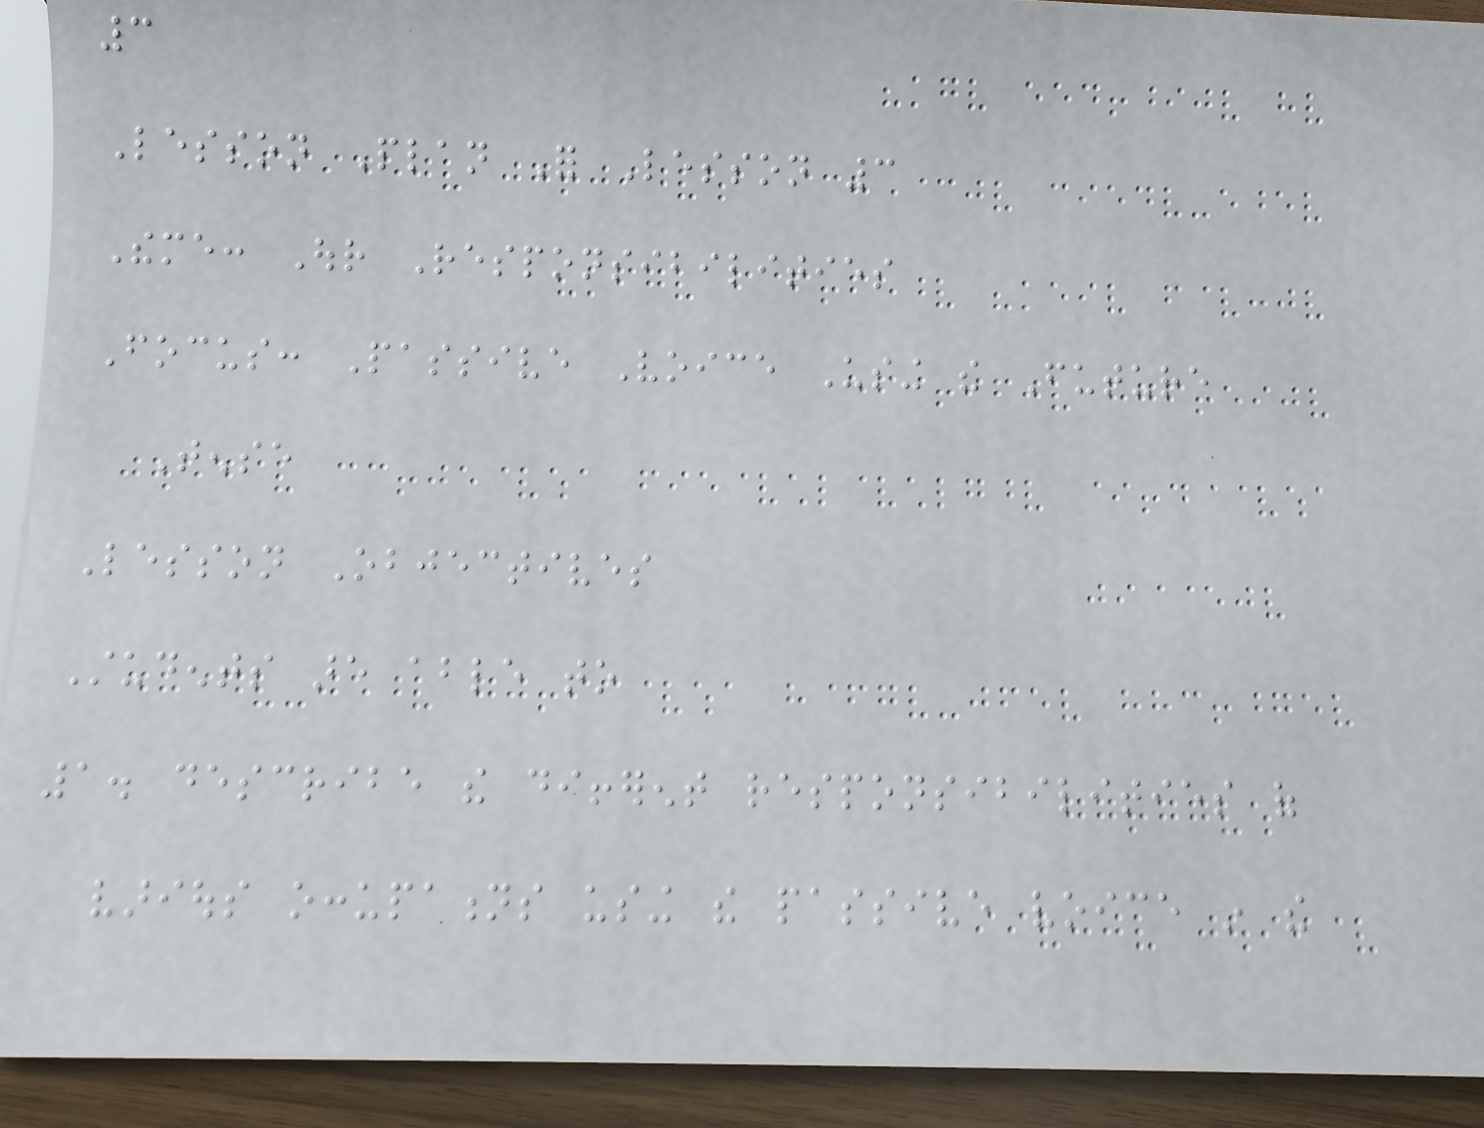3
Lesson Plan For Lesson 3
Theme: Our Responsibilities
Focus: Passive Voice Using the Future
Tense
Lesson Objectives
Students are able to
1. describe the different responsibilities of
various occupations using the passive voice in the
